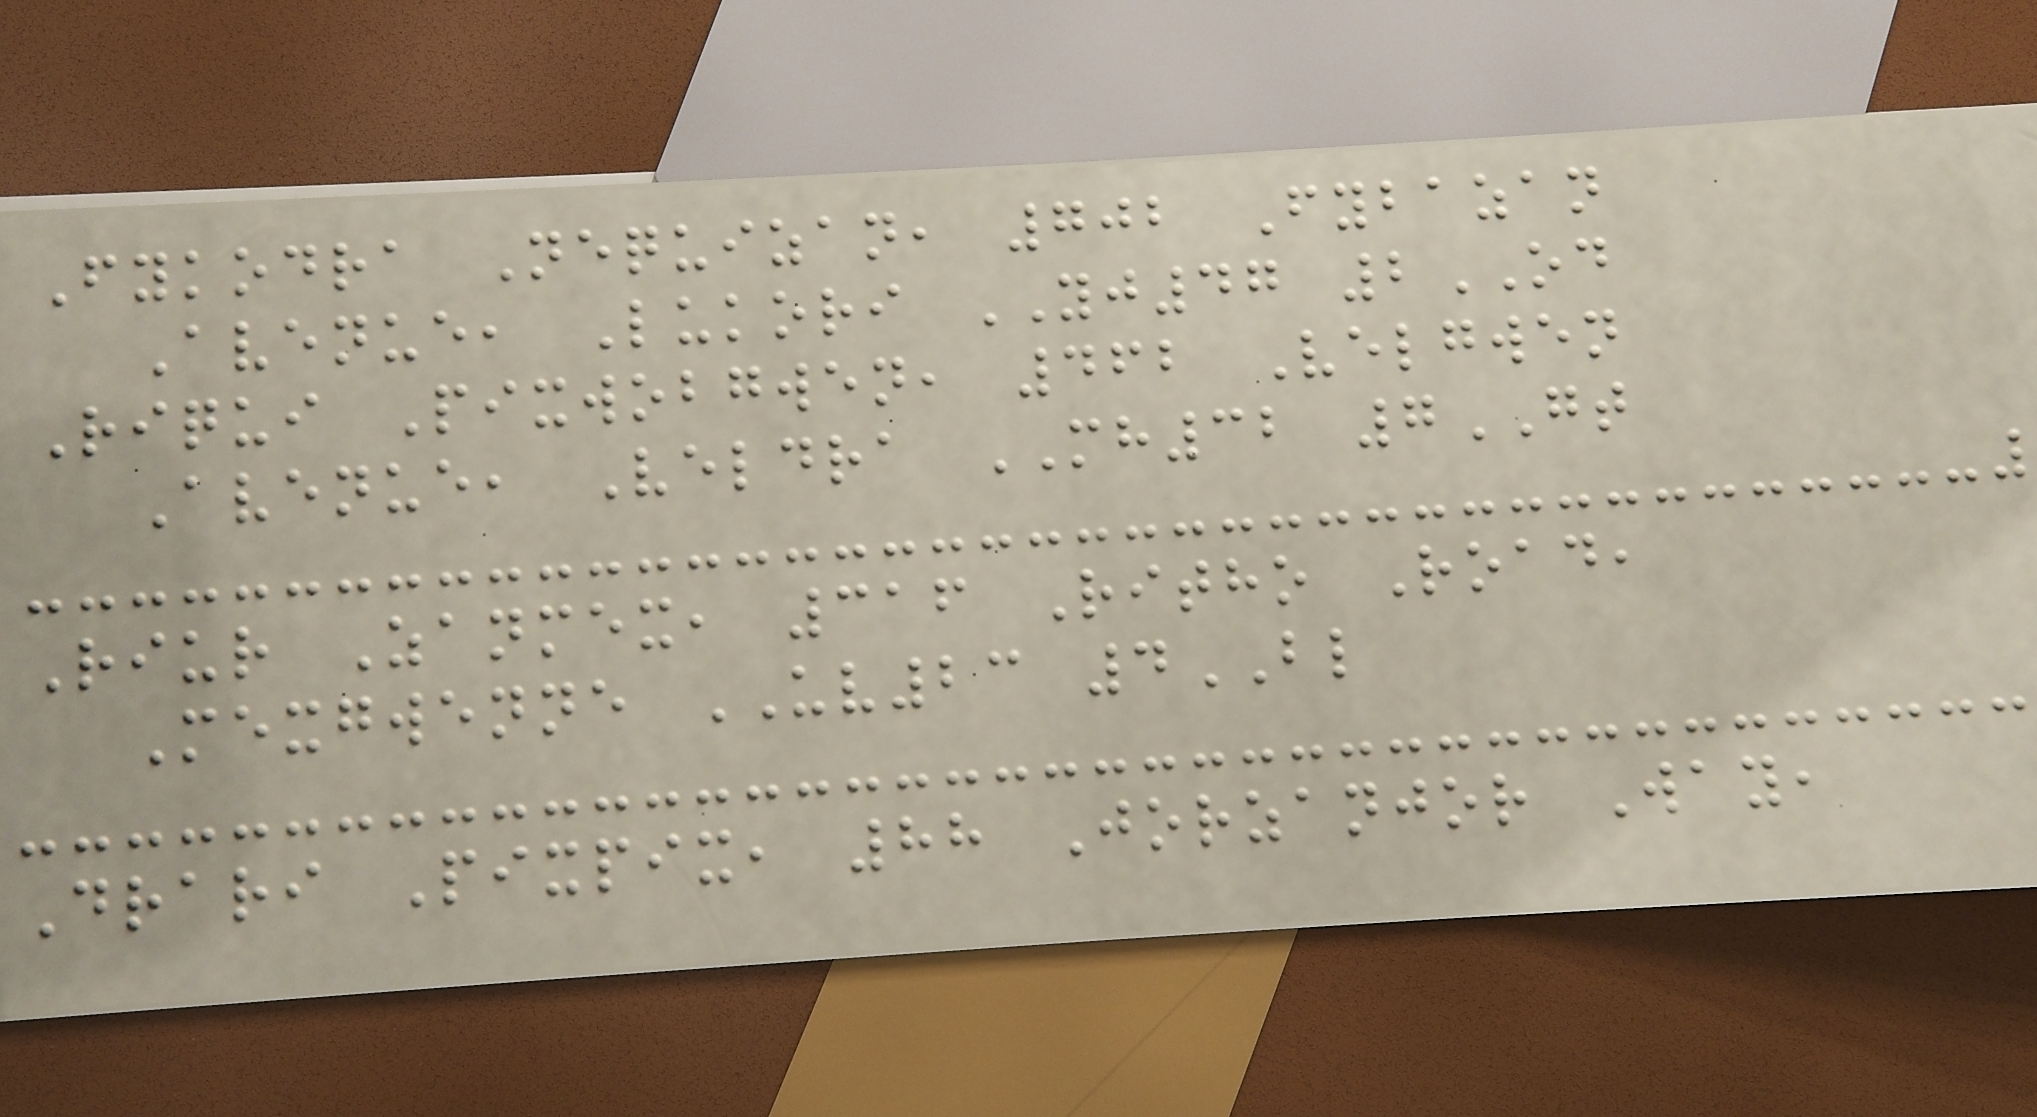Fykodra Nequizan, 702 Fybazan
Avenue, Lukori YJ47 2OD
Riqui Pixwobgwen, 462 Velgwen
Avenue, Veldra MH32 7GT
Riur Zanmex, 316 Ritho Road,
Mexgwenne UV23 4BL
Drari Pixpix, 88 Jorzanjor Way,
